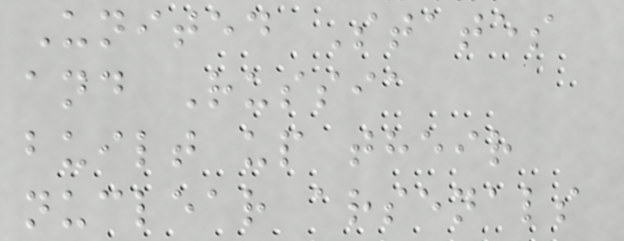United States
and Russia
built up their
nuclear arsenals
